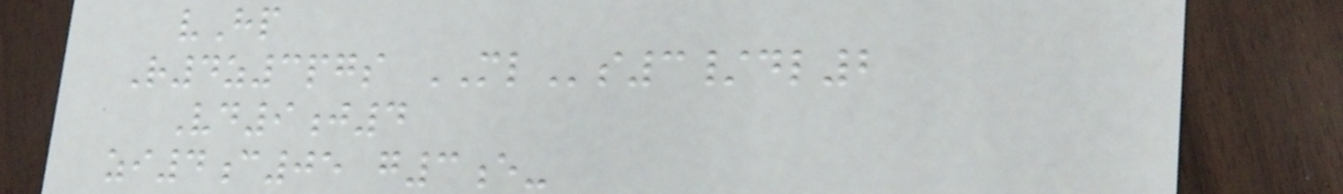vHp
R4z3pgs MLs3/dl2
Vd9j4
zi4c05 g3e-
